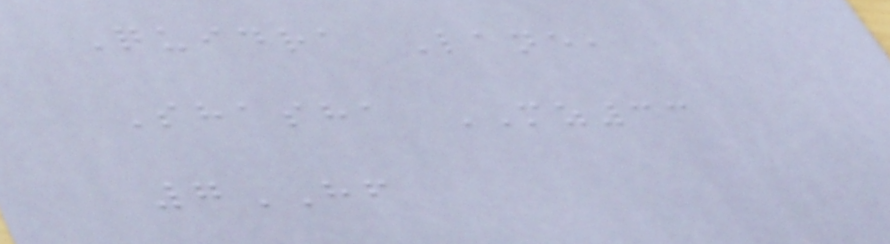Quidra Lane,
Shasha MZ33
7HF
